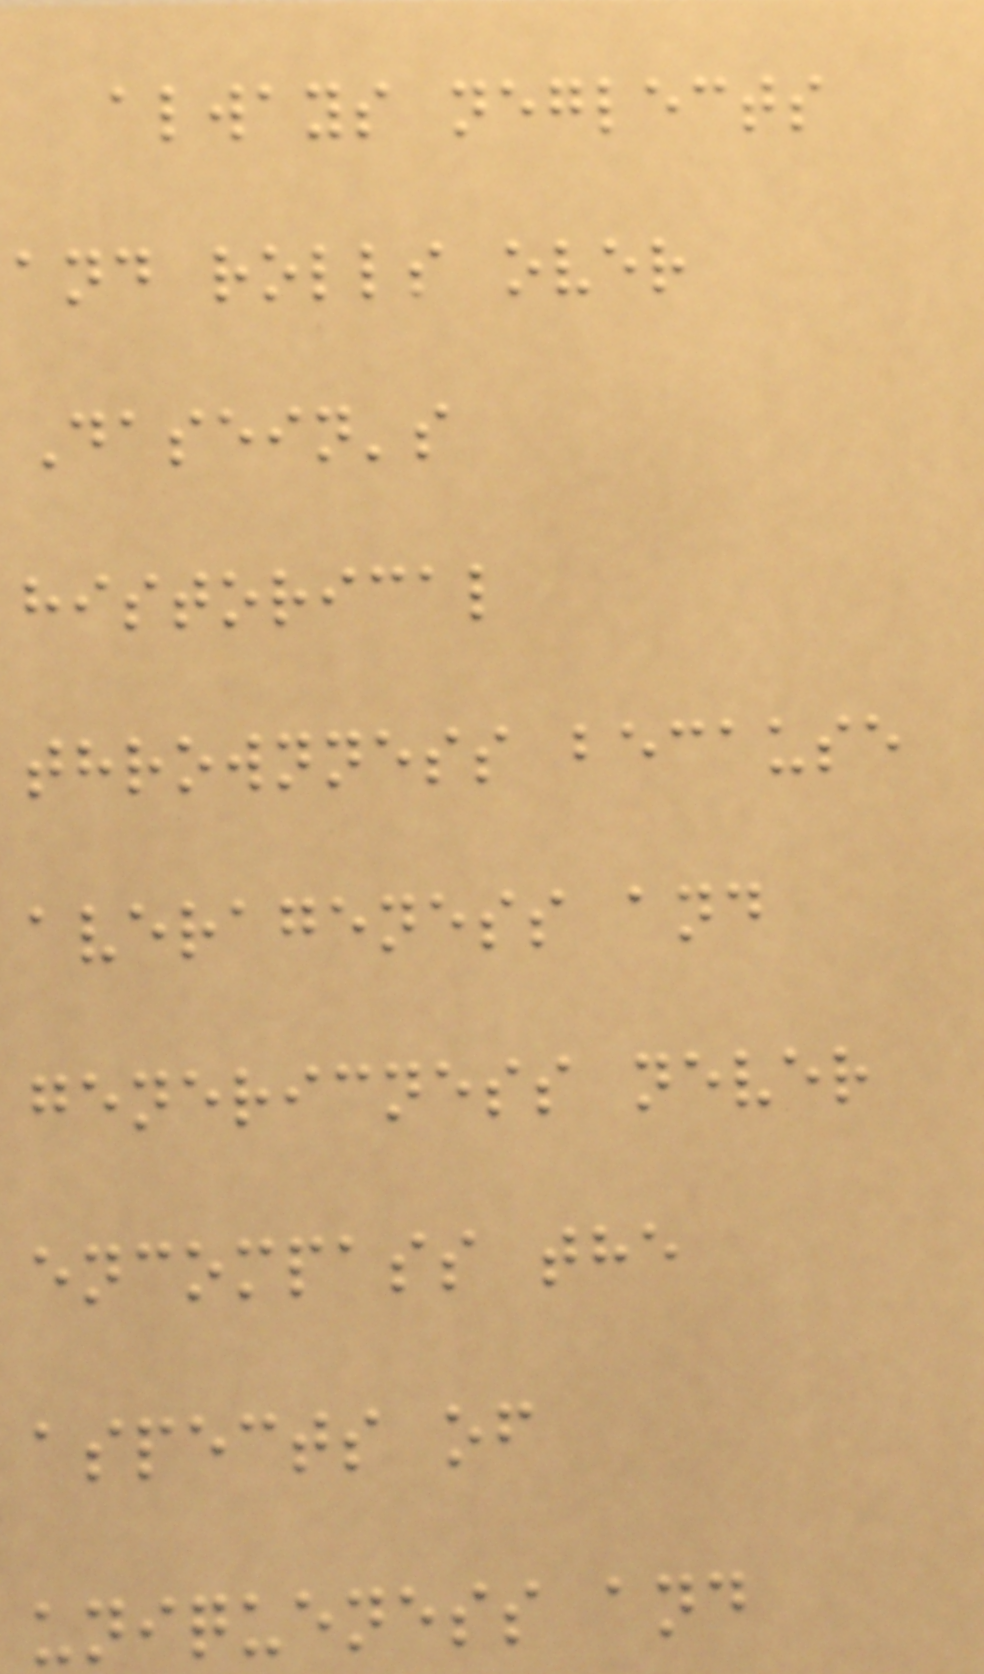always neglects
and rolls over
Dasein's
historical
thrownness because
averageness and
genericness never
encompass the
aspects of
uniqueness and
